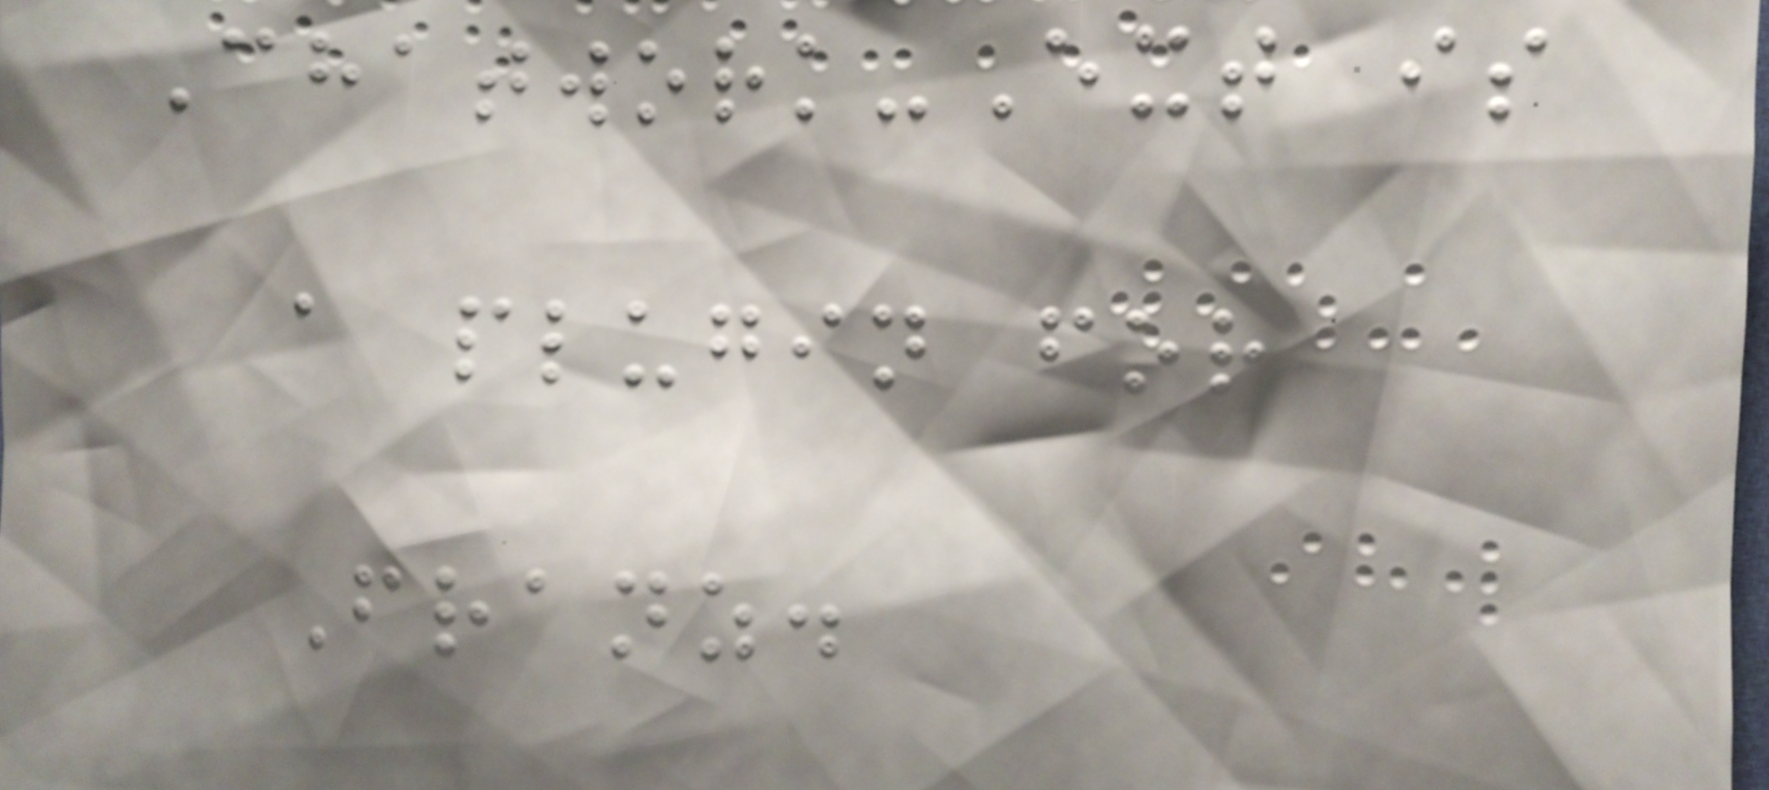Chatwork-Ext is
a plugin for
Franz.
